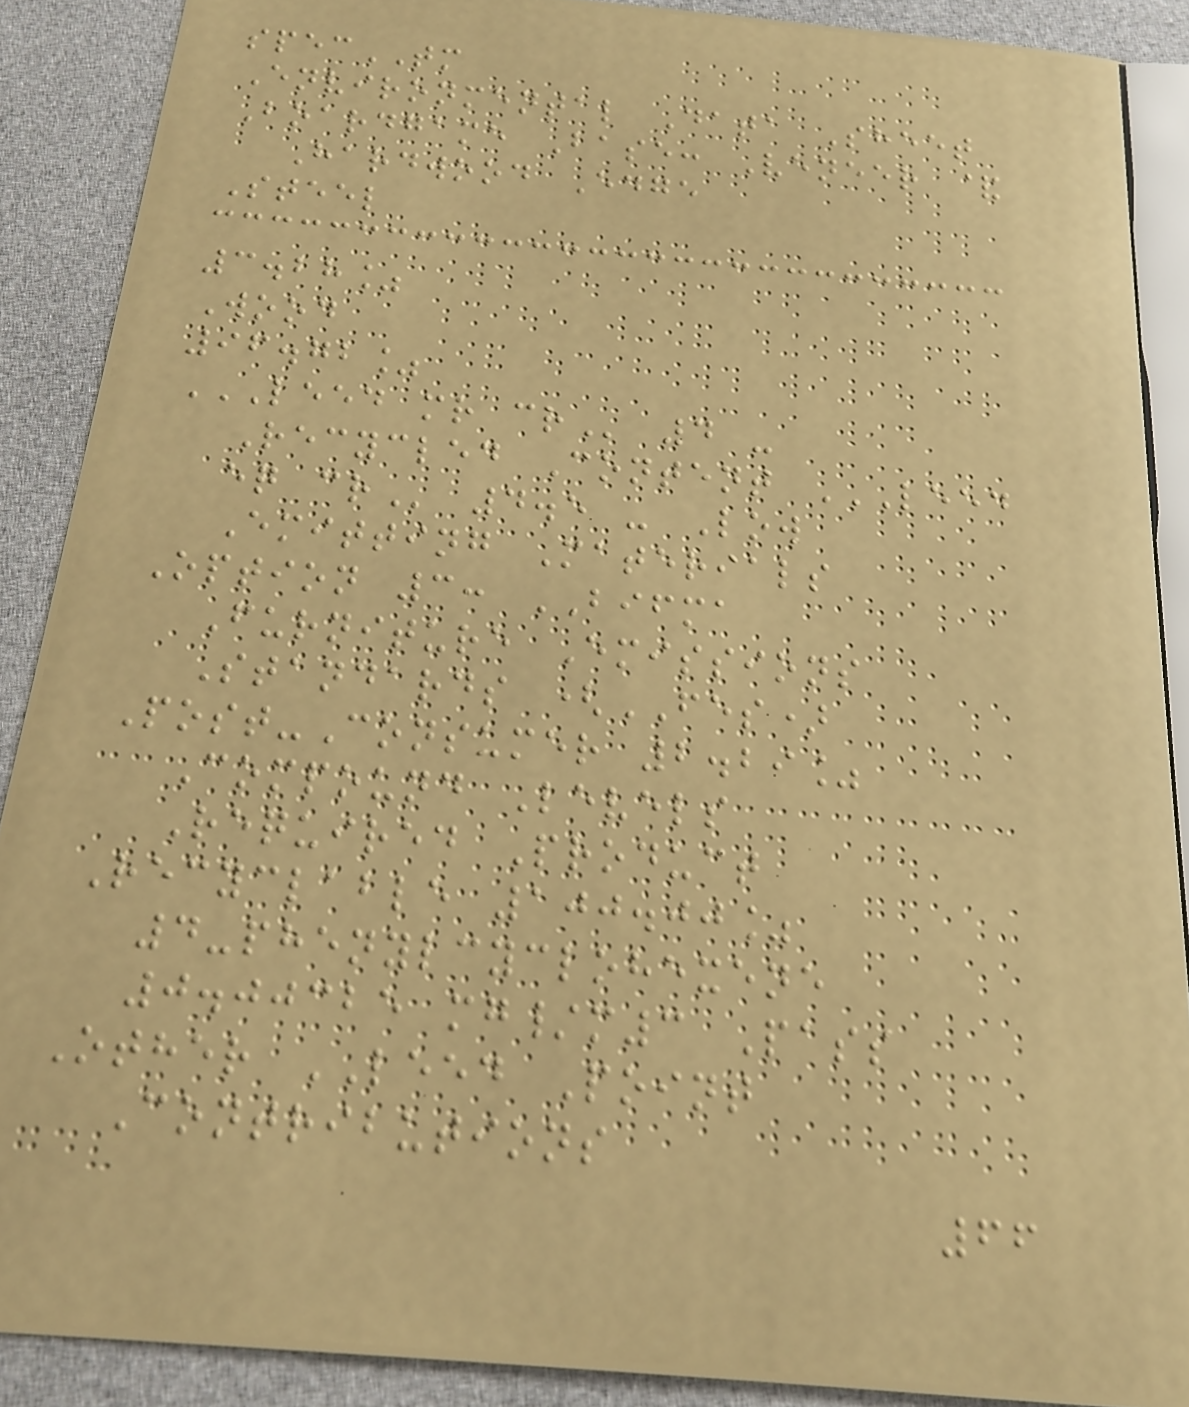specTM
Environmental Data Sheet
Boardgame Base: Veneer &
Hardwood Edge
Steel
3.28%
Wood
96.72%
LEED MR CR 4 -
Recycled Content LEED
EQ CR 4.5 - Low
Emitting Materials
Option 3: BIFMA
Furniture Emissions
Standards (FES)
Post-Consumer 2.29%
Compound Levels
Required Product
Recyclable 100.00%
4-phenylcyclohexene
0.00325 mg/m3 Pass
Other LEED Point
Contributions
66
